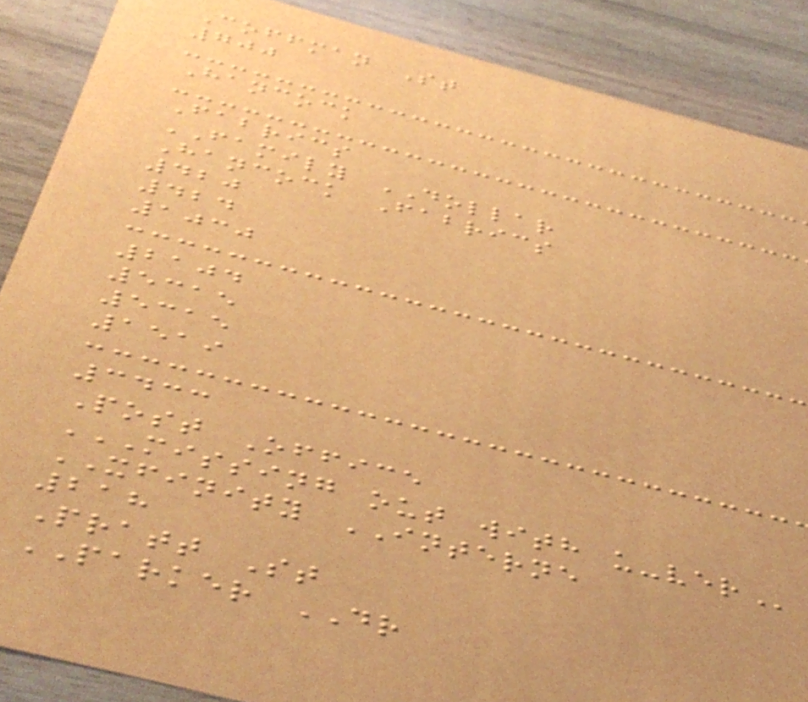Coffman St
700
Hancock
Fabrics
FAMILY DOLLAR
Hancock Fabrics
420
424
1030
2104
5315
5315
1519
3433
Post Office
MISSING OUT WITH U-VER
XFINITY INTERNE
218
Pratt St
PARKER DR
